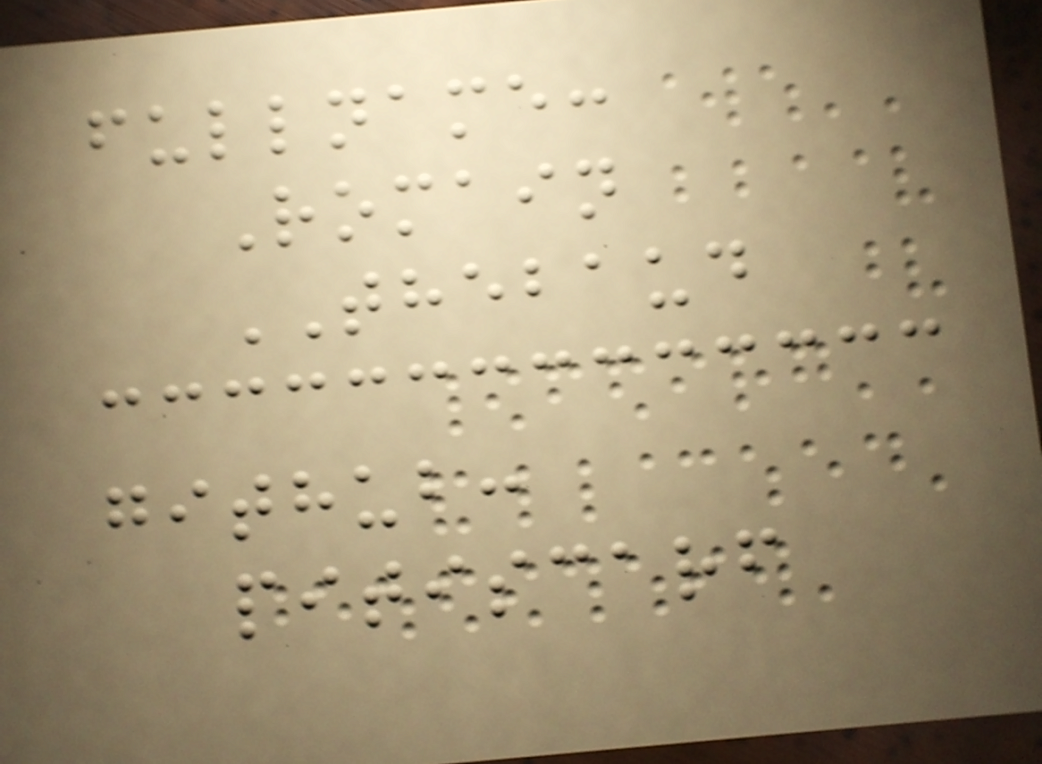fullname:
Romain
THEBAUD
github:
pitiscarf
